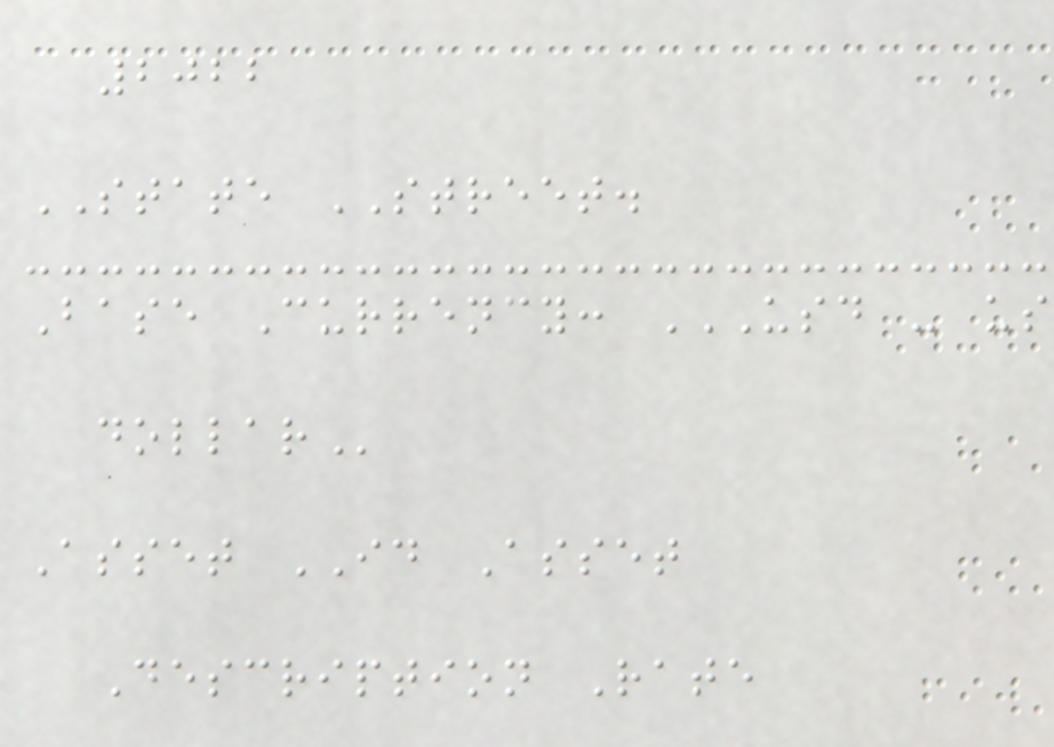2022
STATE STREET.
Base Currency: USD - US
DOLLAR
Asset ID Asset
Description Rate
